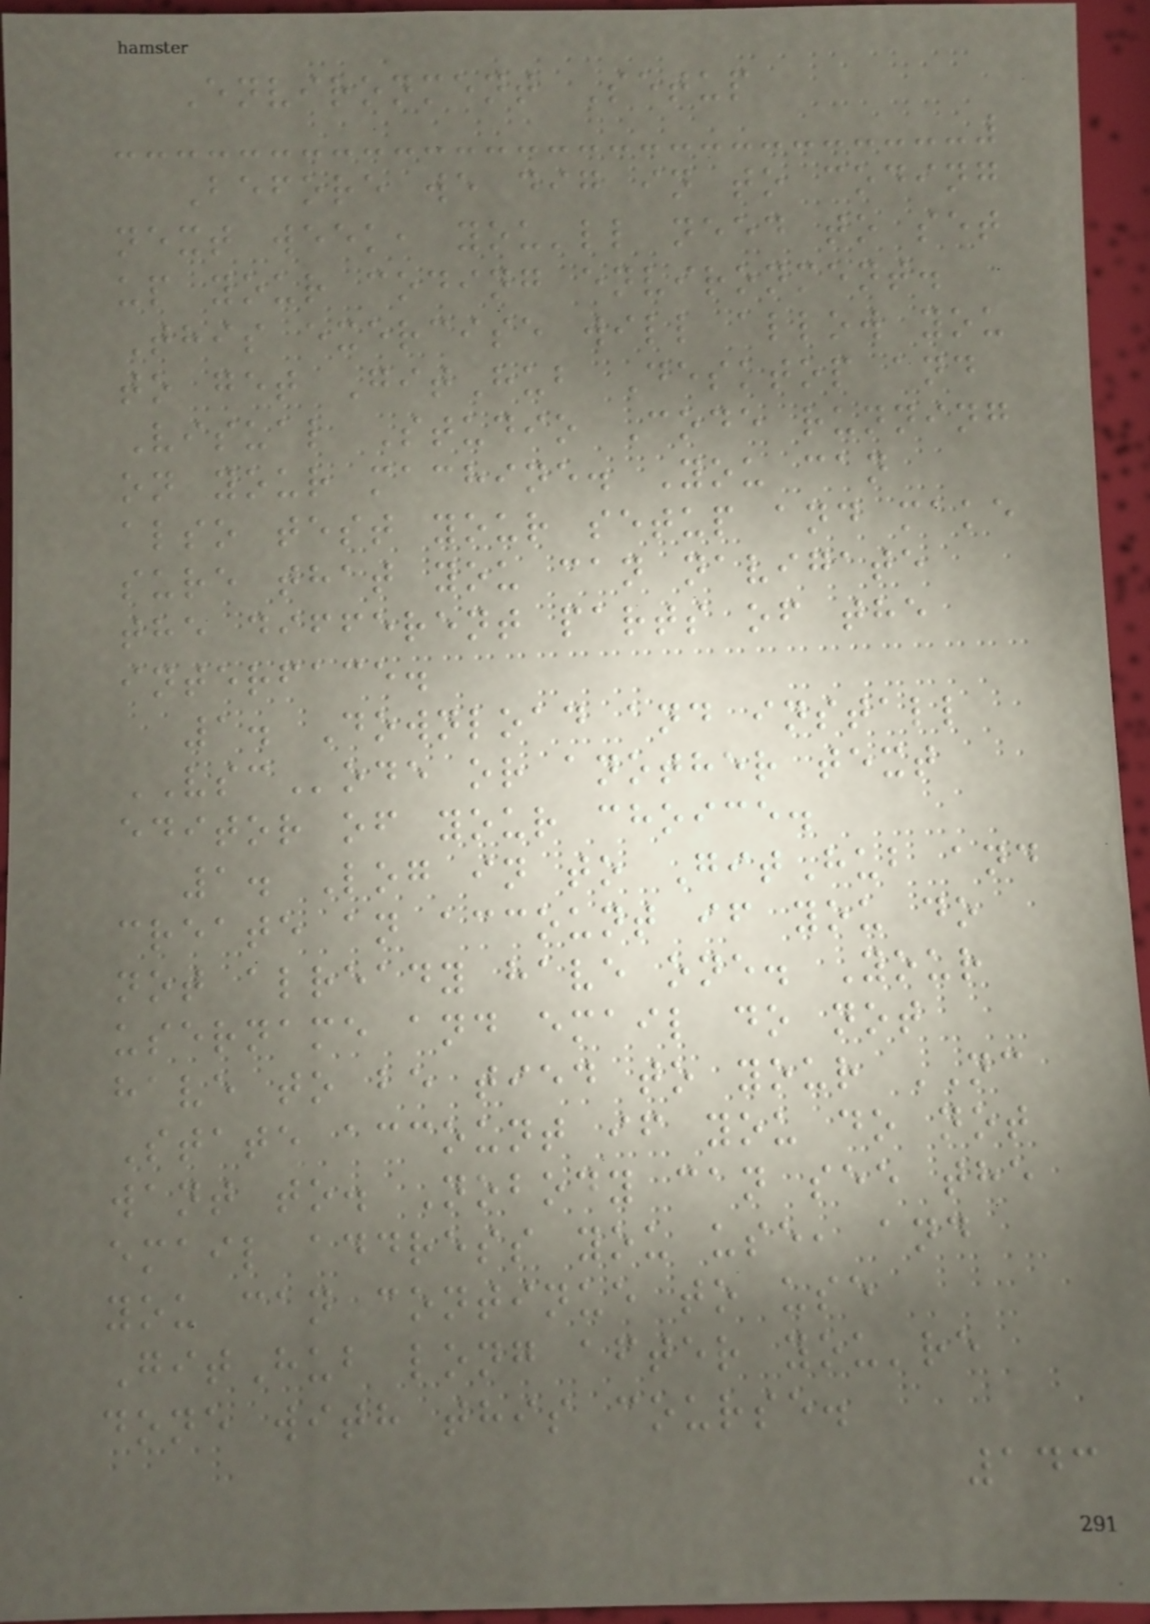Environment Setup
Before we dig in to coding
next week, you'll need to set
up your coding environment.
This exercise will allow you
to get GitHub Desktop and
Visual Studio Code running
on your machine. You can
also test your setup and make
sure that you can navigate
the different parts of the
interface.
1. Download and install
VSCode or another text
editor of your choice.
1. Log in to GitHub and
create an account if you do
not already have one. Your
username and email do not
have to be tied to your NC
State account if you do not
want to. Nobody can see the
email address you use, and
you can continue to use
GitHub long after you're
done with this course.
143
